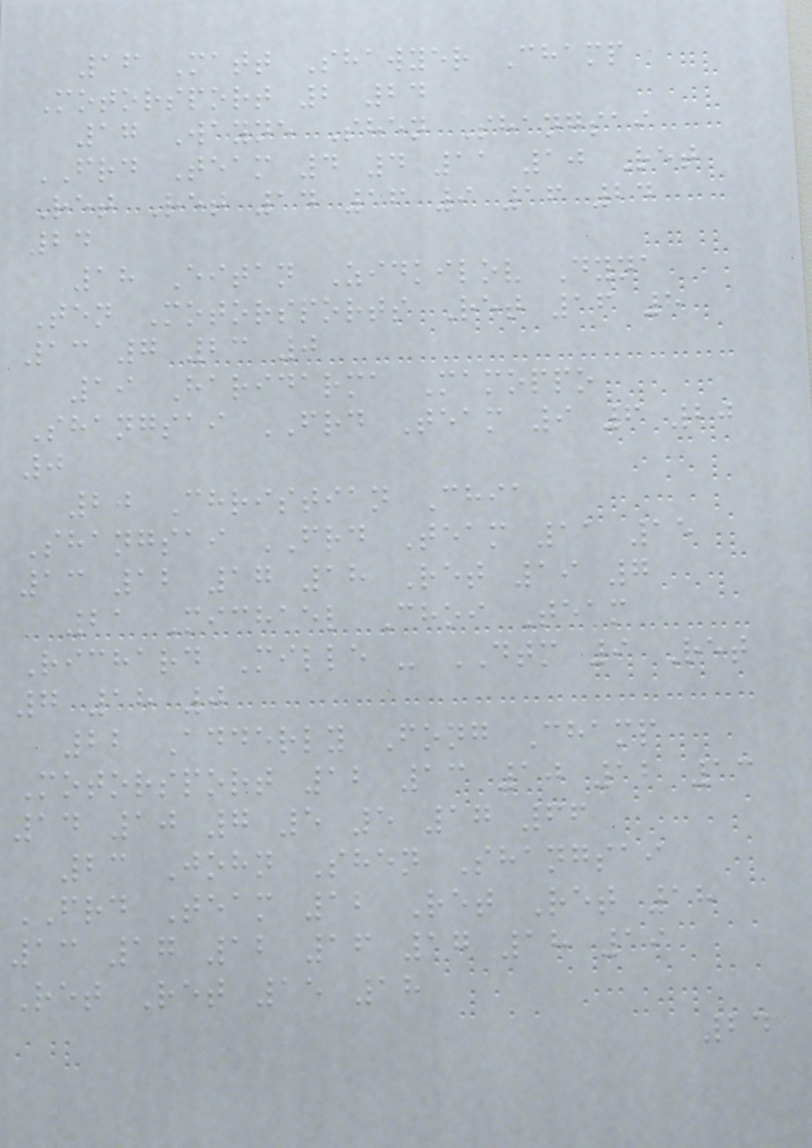16 Matt Shawyer Champ
Motorsport 2 24
17 Wayne Shen Shangsai
FRD Team 4 4 11 10 Ret
Ret Ret 14 16 9 16 24
24
18 Eitan Zidkilov Dyna
Ten Motorsports Ret 16 8
13 7 23 0
19 Haridarma Mamoppo
Shangsai FRD Team 9 6 20
0
20 Christian Chia
Shangsai FRD Team 11 15
13 12 17 18 Ret 19 7
21 Michael Choi Team
Richard Mille - DTM 9 Ret
7 18 0
22 Adderly Fong Champ
Motorsport 12 13 10 12 13
14 10 7 5 5 17 66
23 John Shen Shangsai
FRD Team 12 Ret Ret 18
13 17 12 16 17 18 19
Ret Ret 15 18
24
